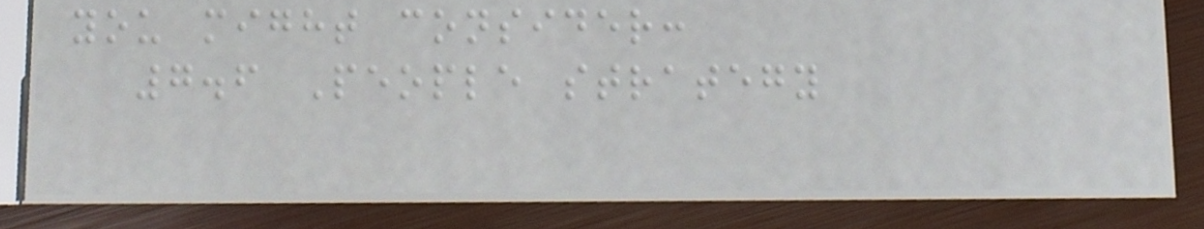you might consider:
7.6 People strategy
